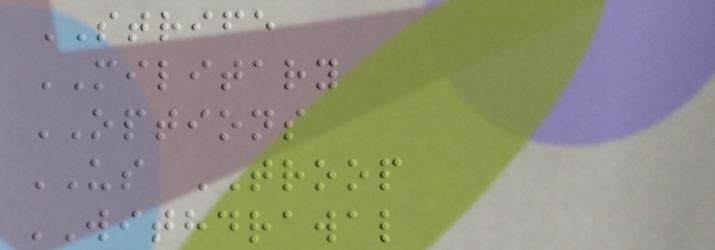STRIFE
MILITARY
OPTIONS
US TROOP
WITHDRAWAL
